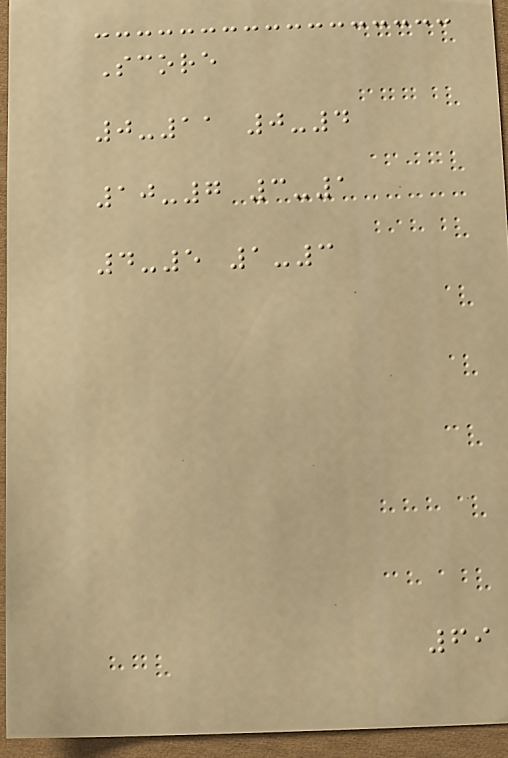Score
0-11 0-4
10-7 3-1
4-5 1-3
69
